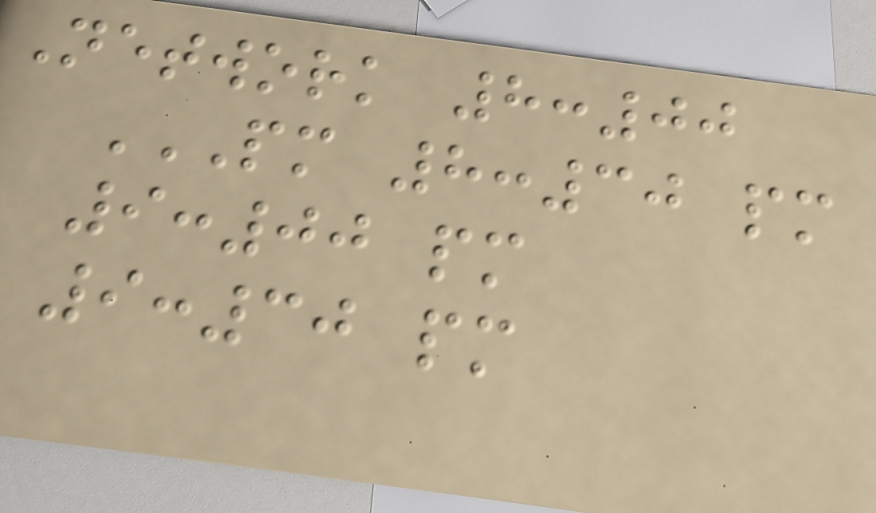Network 8:00
PM 8:30 PM
9:00 PM
9:30 PM
